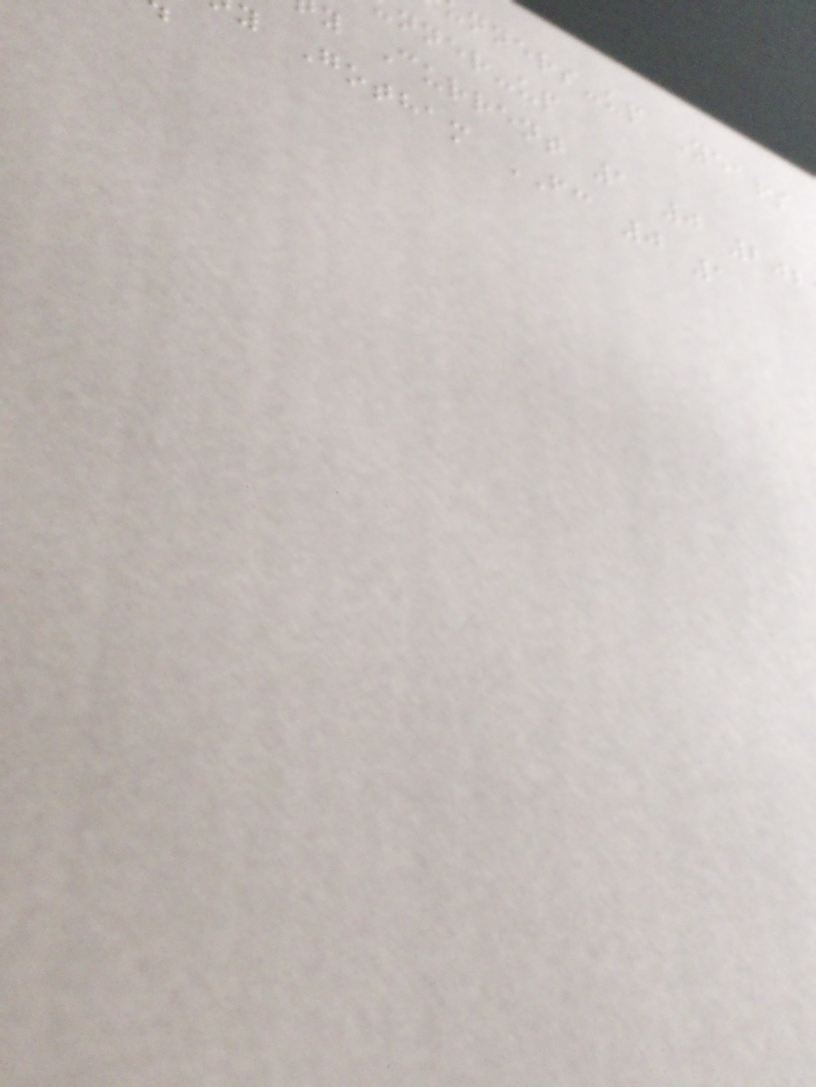nners-up Years
nner-up
y Current 1 0 202
y Gotham FC 0 1
